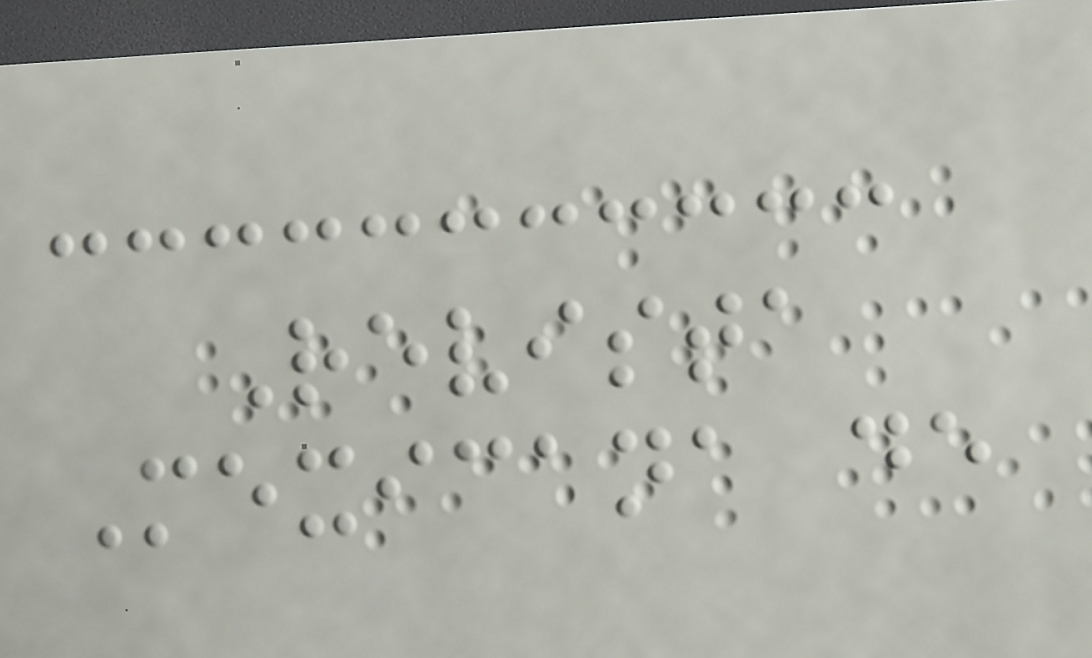Revista
Mexicana de
